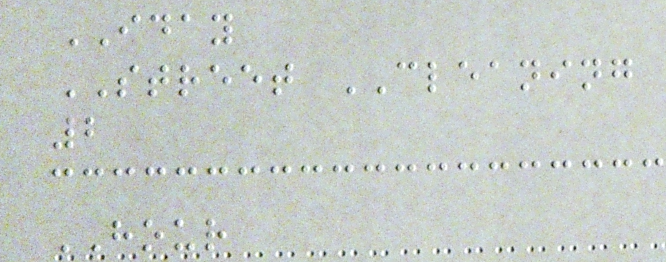IDAY
STREET CLEANING
2
HOUR
